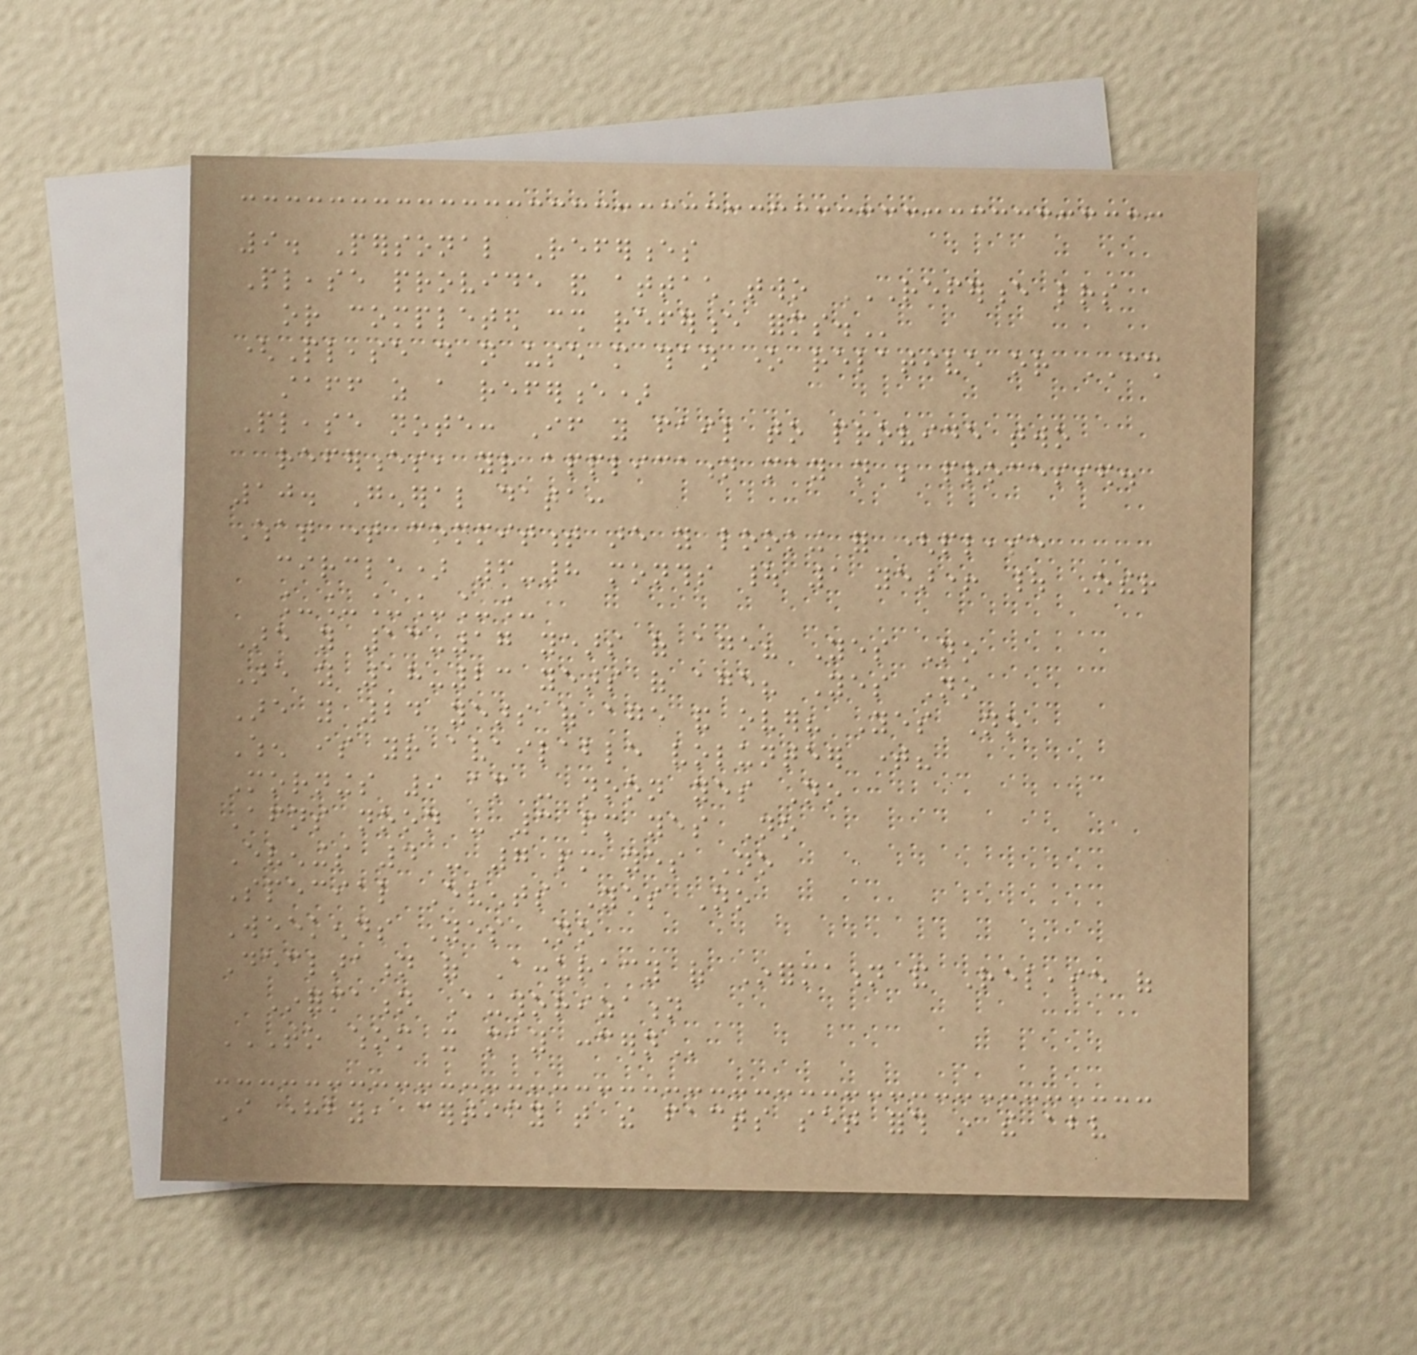9. Personal References
Please provide and attach two REFERENCE LETTERS
OR COMPLETED CSH REFERENCE FORMS.
(Please do not use more than one relative or CSH
staff as a reference)
Please note: If you fail to provide two
references, your application may not be processed.
10. General data:
What time commitment are you looking for (please
circle) 6-8 months | 1 year+ | Other
______
Are you 13-17 years of age? Yes No
Are you 18-23 years of age? Yes No
Are you 24 years of age and over? Yes No
When is your available volunteer time?
Mornings 9 am - noon yes No
Afternoons noon - 3 pm yes No
Evenings 4 - 7 pm yes No
Special Events Yes No
Weekends Yes No
Declaration of Accuracy of Information and Release of
Information Authorization
TO WHOM IT MAY CONCERN
I hereby, certify that the facts set forth in the above
